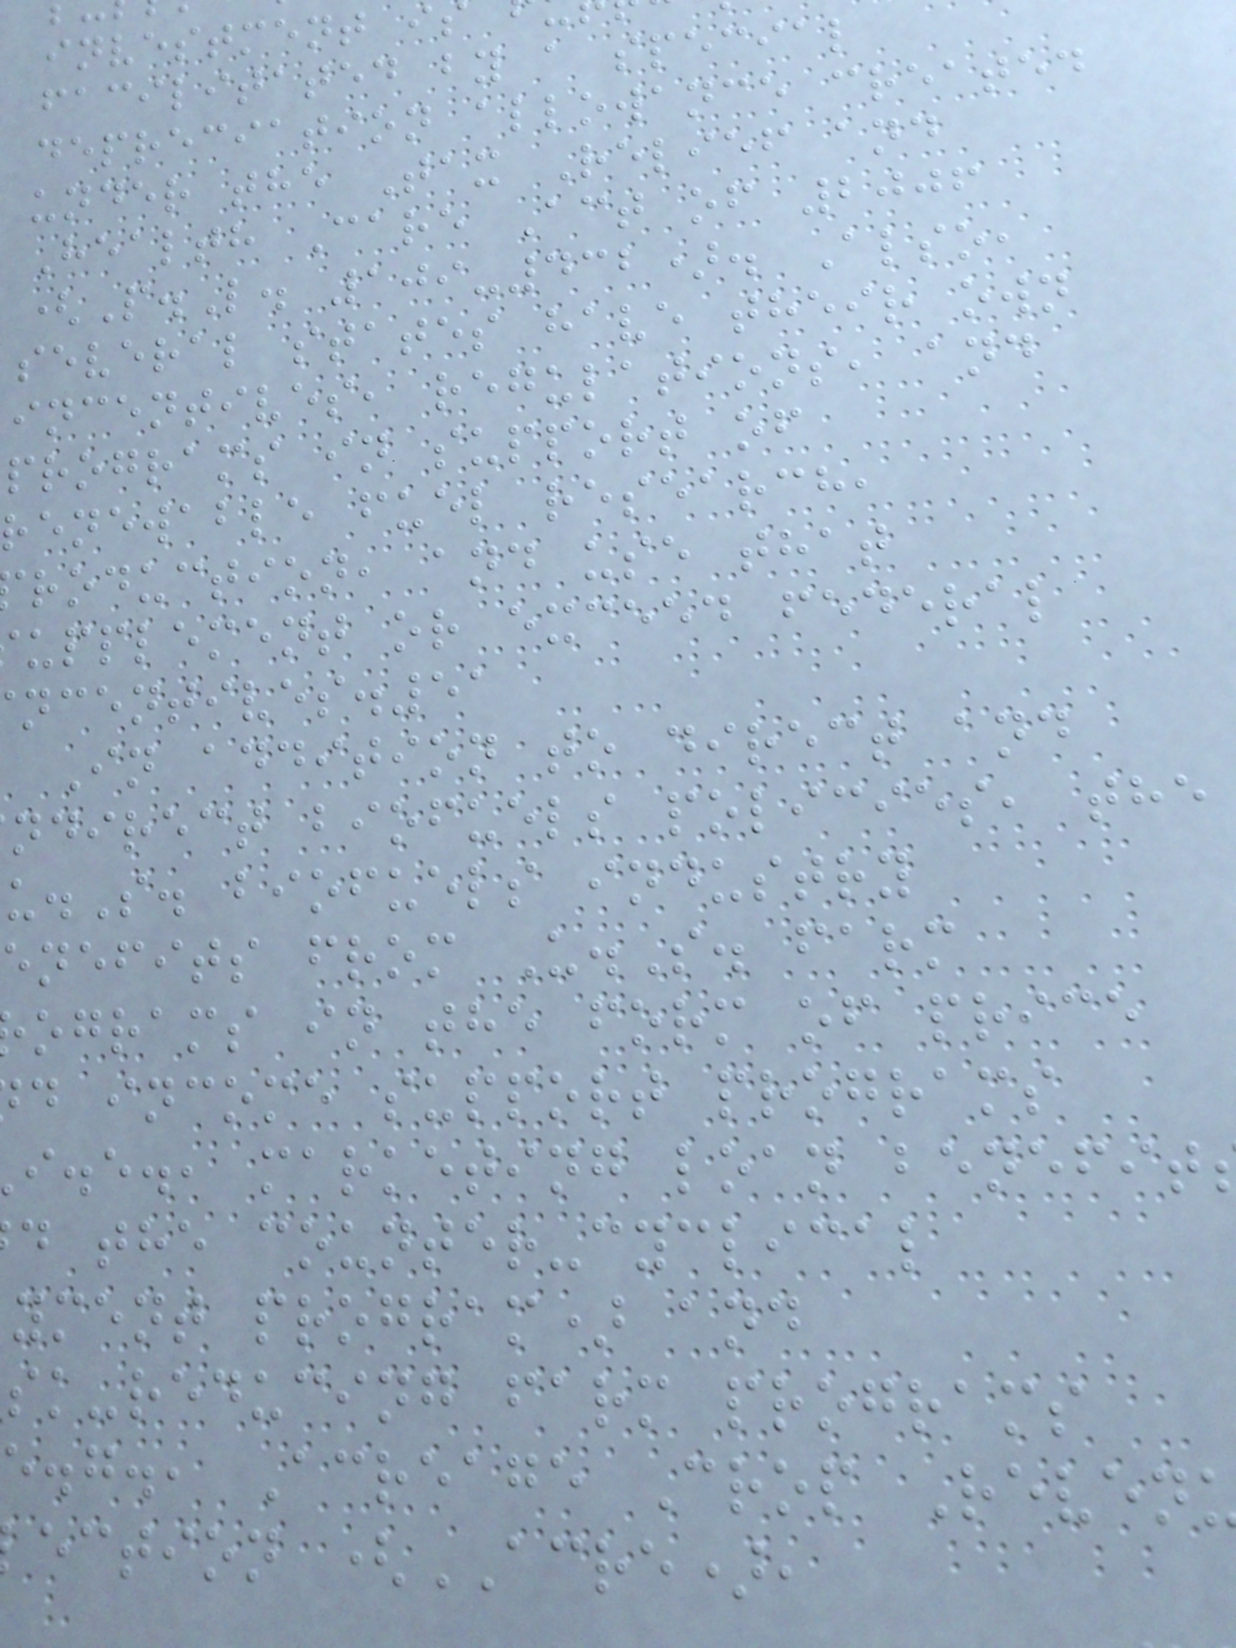investment i
facilitated by a special
depreciation allowance created
under the Tax Relief and
Health Care Act of 2006
(P.L. 109-432). Also,
several states have their own
incentives, regulations, and
programs in support of
renewable fuel research,
roduction, and use that
upplement or exceed federal
ncentives.51
In addition to direct and
ndirect biofuels policies, the
.S. biofuels industry
enefits from U.S. farm
ograms in the form of price
d income support programs
i.e., marketing loan benefit
d the counter-cyclical
yment program) and
sk-reducing farm programs
e.g., Acreage Crop Reven
ection (ACRE),
